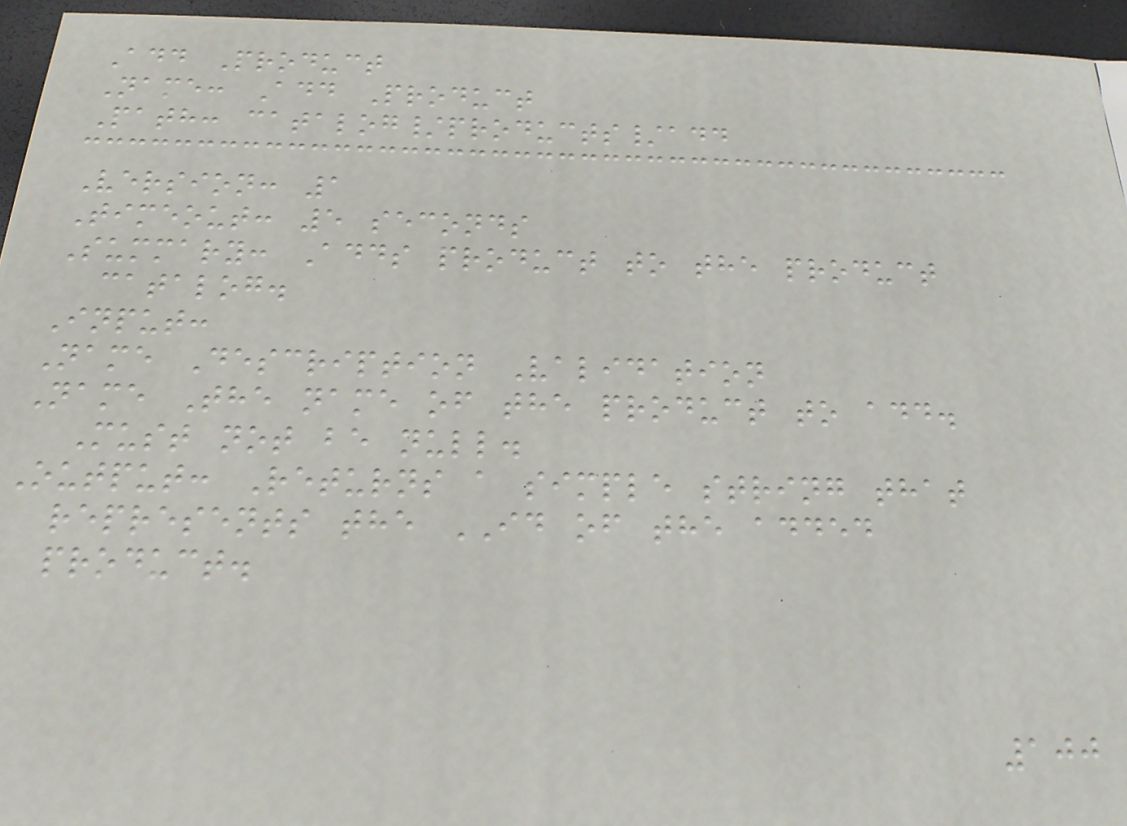Add Product
Name: Add Product
Path: catalog/products/add
Version: 1
Timeout: 5 seconds
Summary: Adds product to the product
catalog.
Input:
Name Description Validation
Name The name of the product to add.
Must not be null.
Output: Returns a simple string that
represents the ID of the added
product.
100
